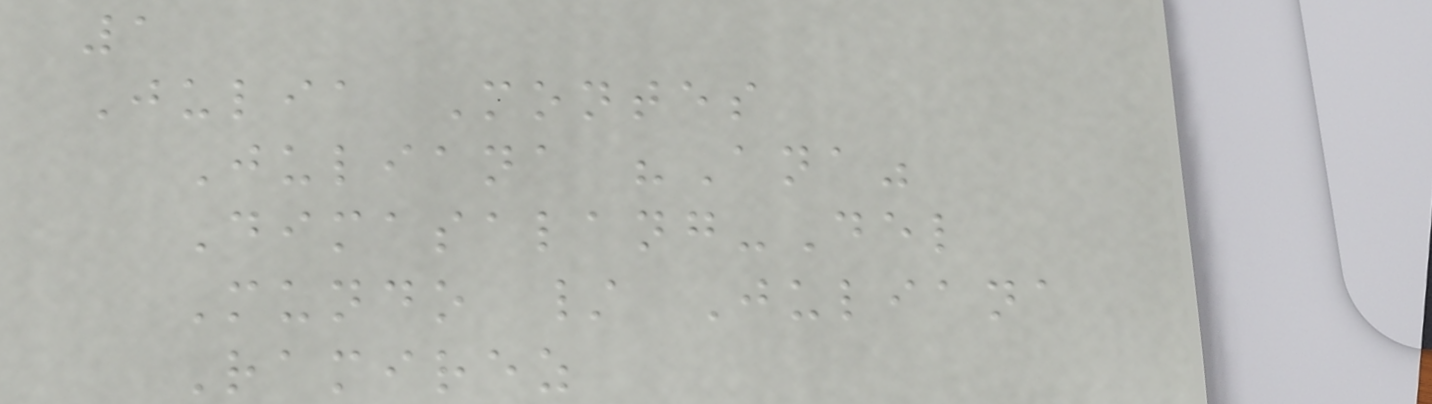1
Julia Montes
Juliana "Ana"
Dimasalang-Del
Mundo / Juliana
Ramirez
